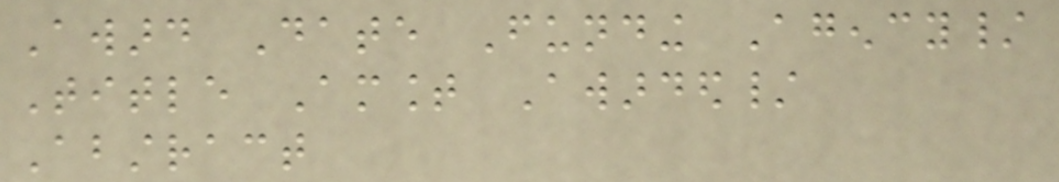Award Date Funding Agency/
Title Amount Awarded/
Abstract
